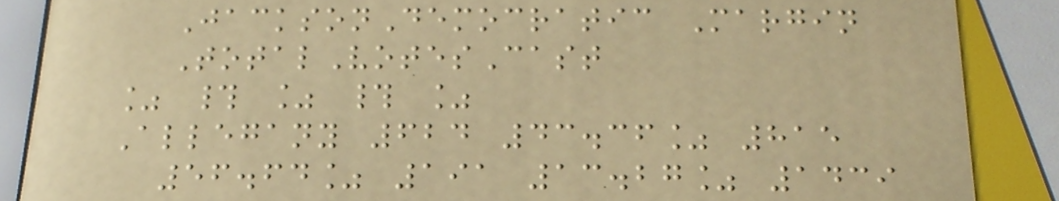JacksonDemocratic Margin
TotalVotesCast
% # % # %
Allegany 624 43.36% 815
56.64% 191 13.27% 1439
